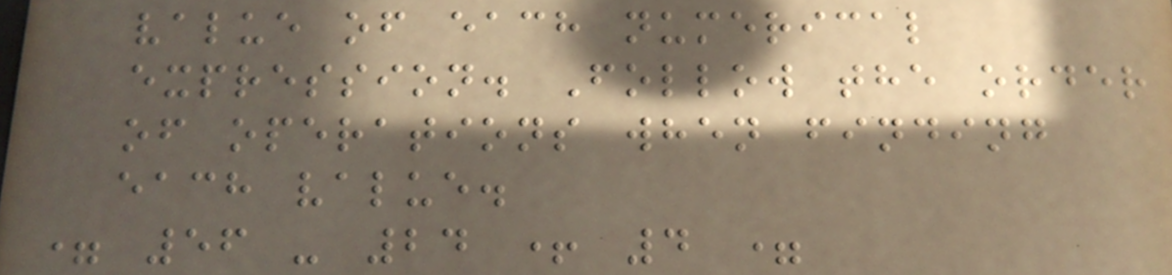value of each numerical
expression. Follow the order
of operations when finding
each value.
= 56 - 24 + 4 =
